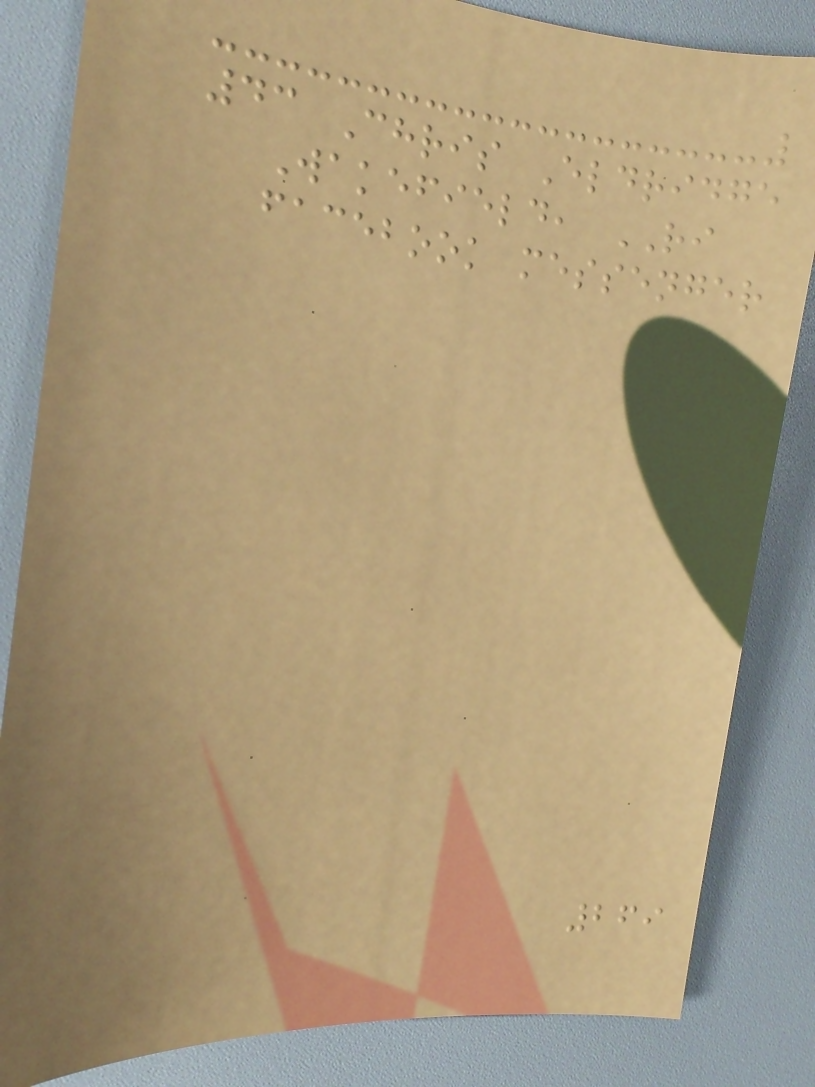43 Chris Eldridge
Wakefield, RI
facebook messenger
269
